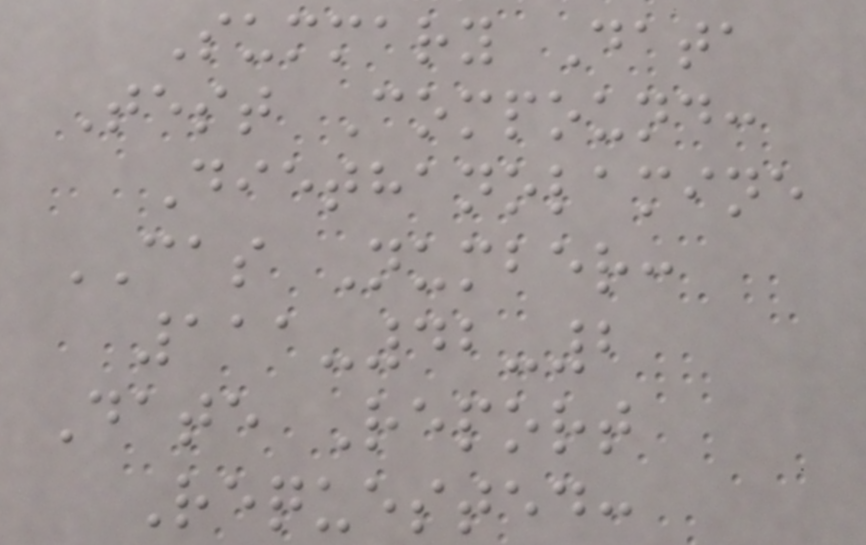Summary Data
Test Compound:
Diethanolamine
CAS Number:
111-42-2
Date Report
Requested:
